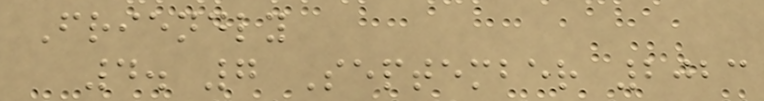Friendly
4. 7 September 2023
